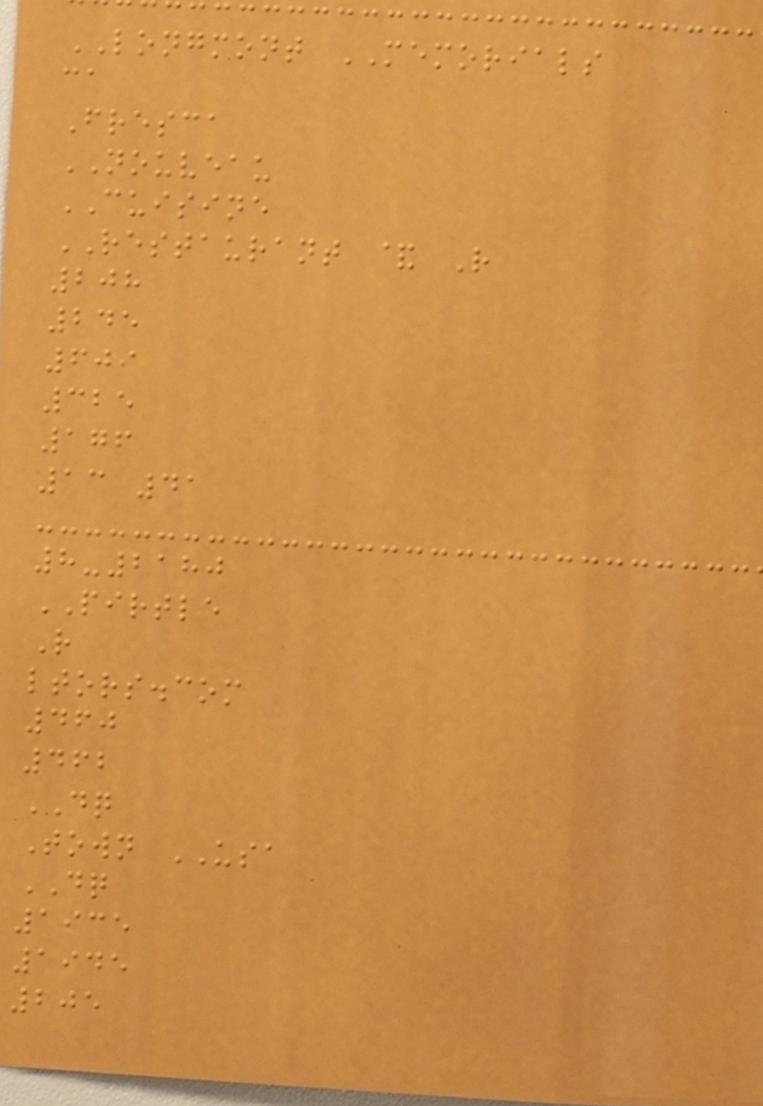LONGMONT MEMORIALS
ca
Fresca
NOUVEAU
CUISINE
RESTAURANT & R
208
245
609
325
176
13 41
8-2180
PIRTLE
R
ltors.com
460
462
DQ
Town USA
DQ
1935
1945
205
